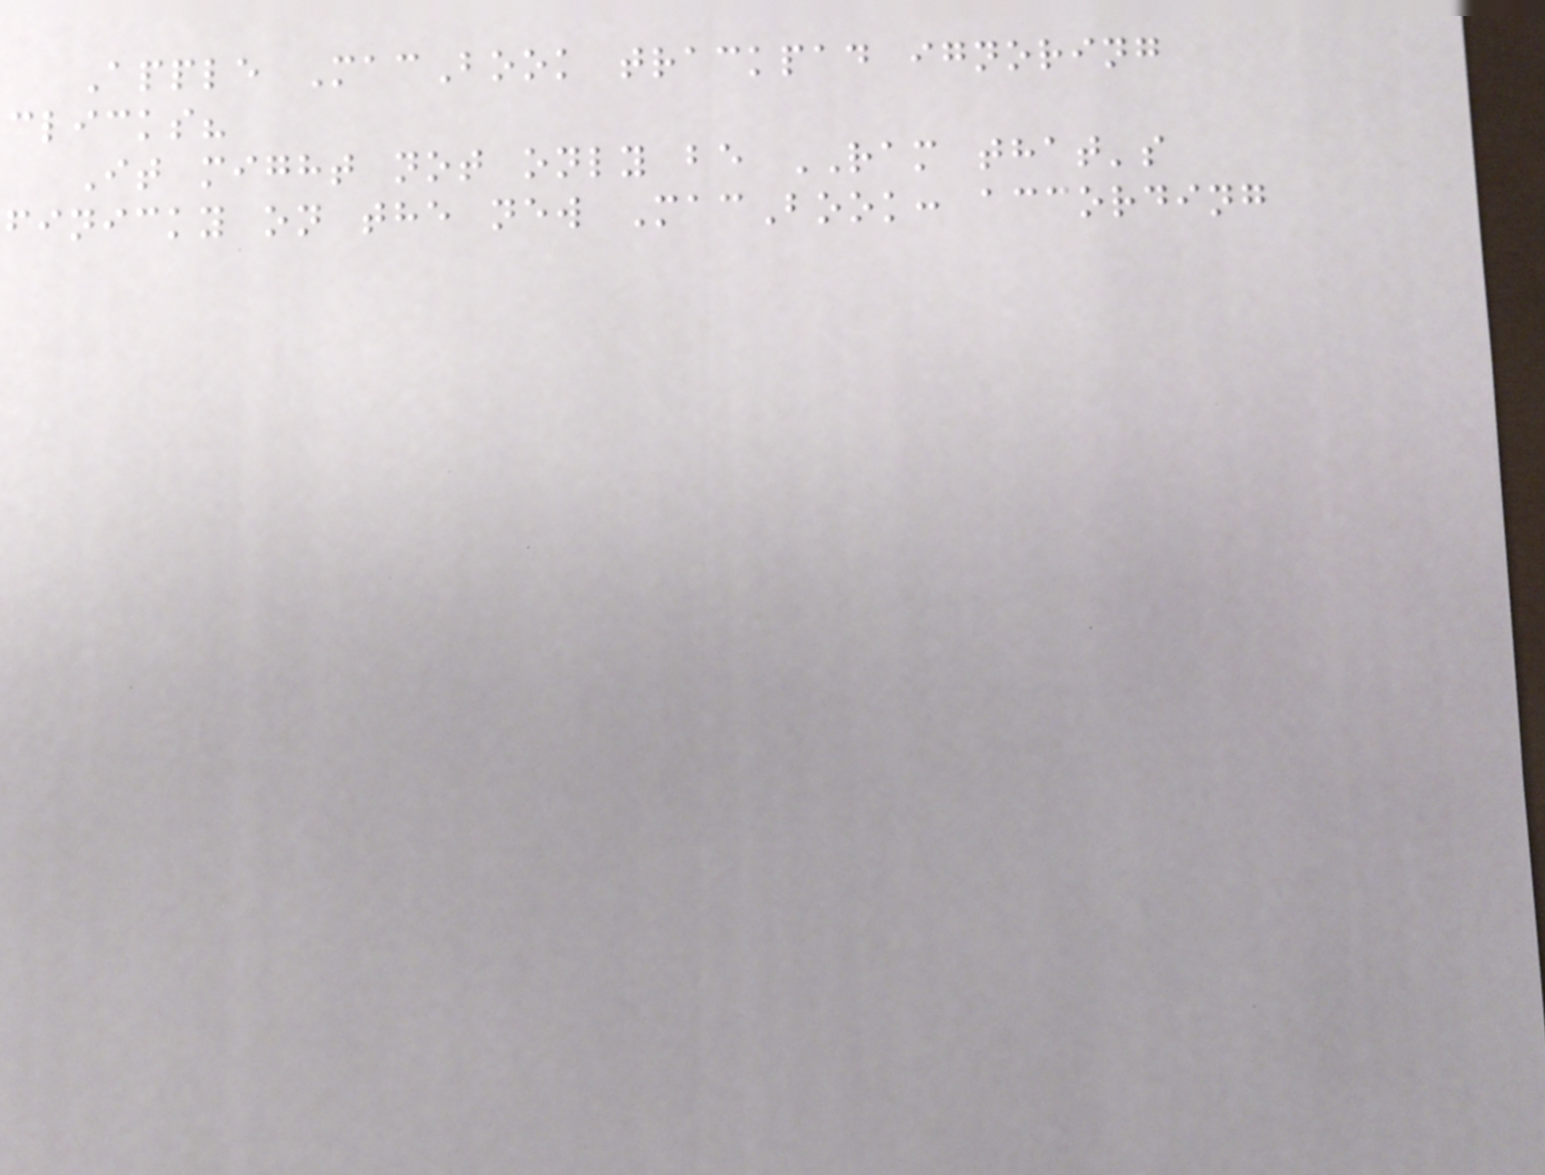Apple MacBook trackpad ignoring
clicks?
It might not only be RAM that's
finicky on the new MacBook: according
